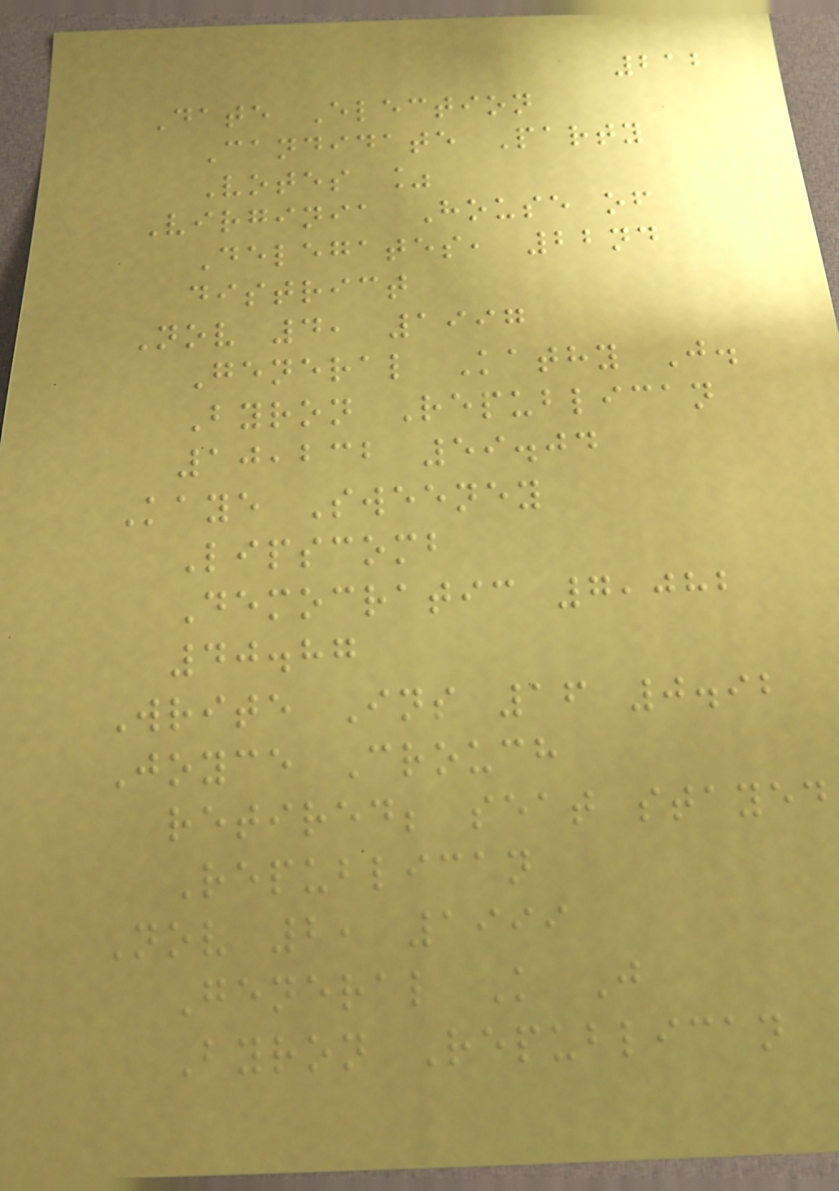212
Date Election
Candidate Party
Votes %
Virginia House of
Delegates, 22nd
district
Nov 4, 1997
General Kathy J.
Byron Republican
10,232 59.04
Kaye Sweeney
Lipscomb
Democratic 7,082
40.87
Write Ins 16 0.92
Joyce Crouch
retired; seat stayed
Republican
Nov 2, 1999
General K J
Byron Republican
